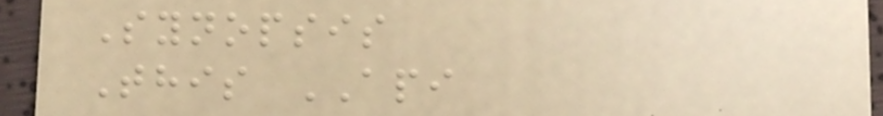Synopsis
This API
